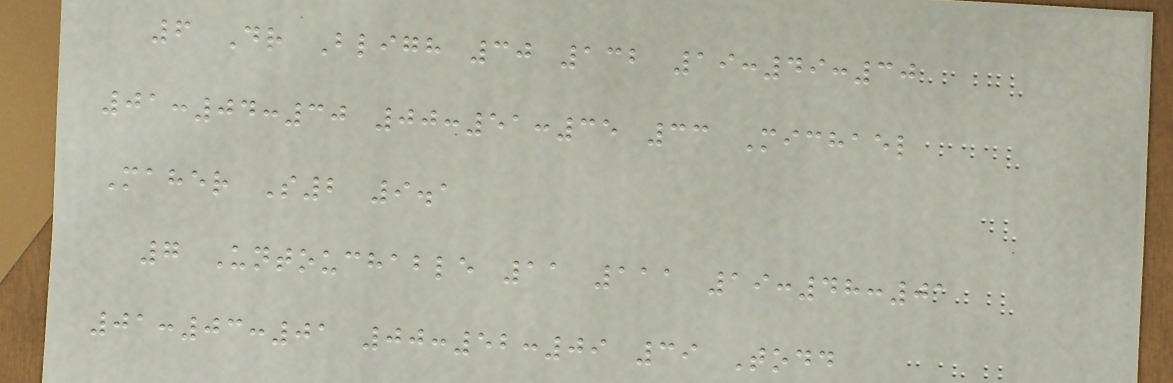6 Dr Bligh 30 132 19:49:30
01:04:30 00:51:35 33 Michael
Maher S2 9.1
7 Untouchable 11 111 19:48:01
01:03:01 00:52:09 39 Todd
